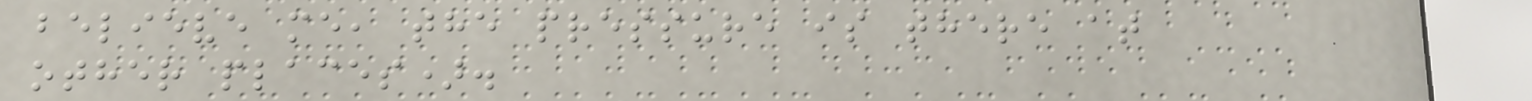believe me, the pressure is there at
other places).
